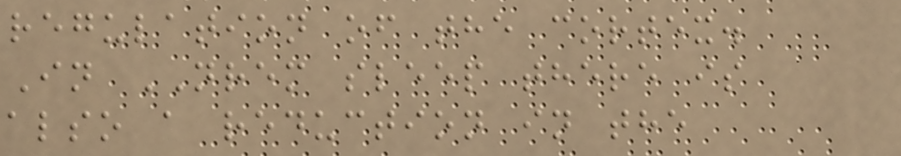regulation of the cortex.
In NREM sleep there is
also a reduction in the
